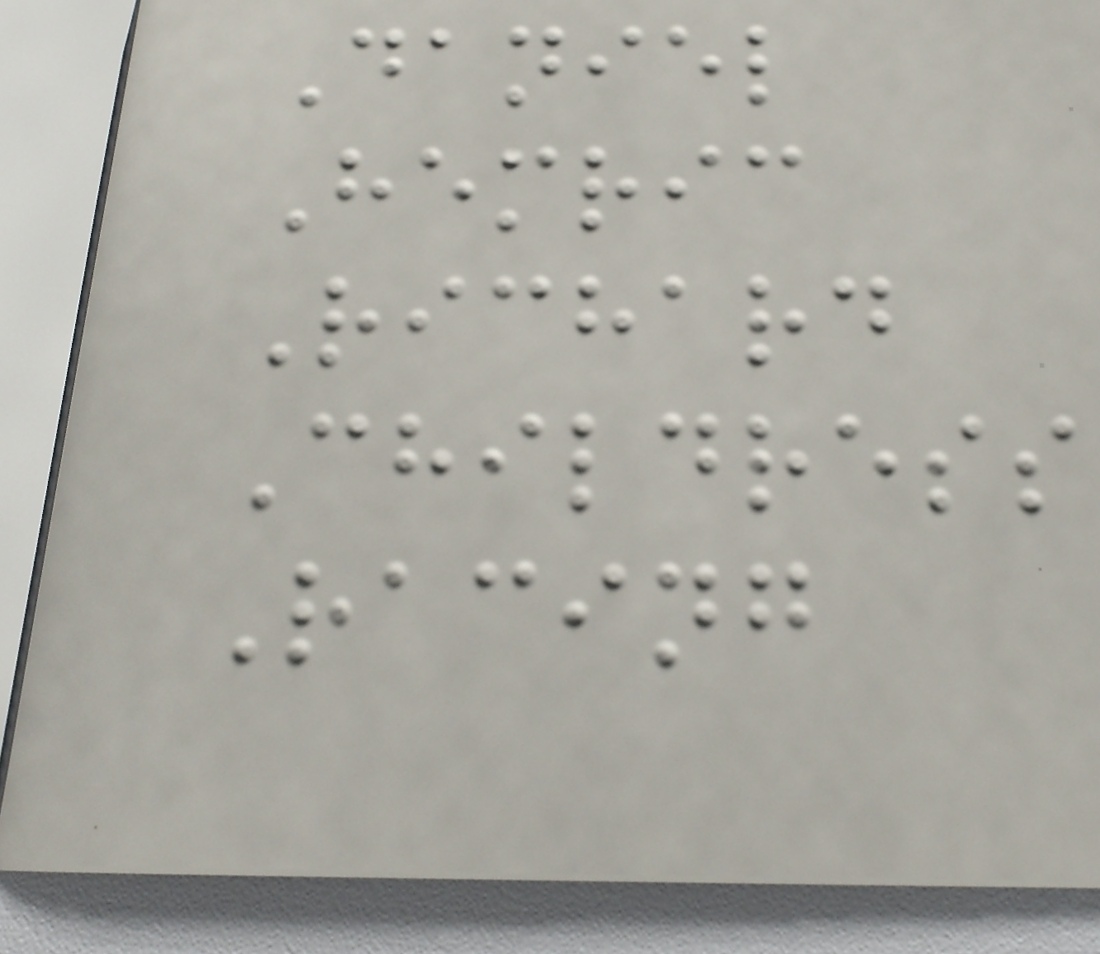Daniel
Hemric
Richard
Childress
Racing
